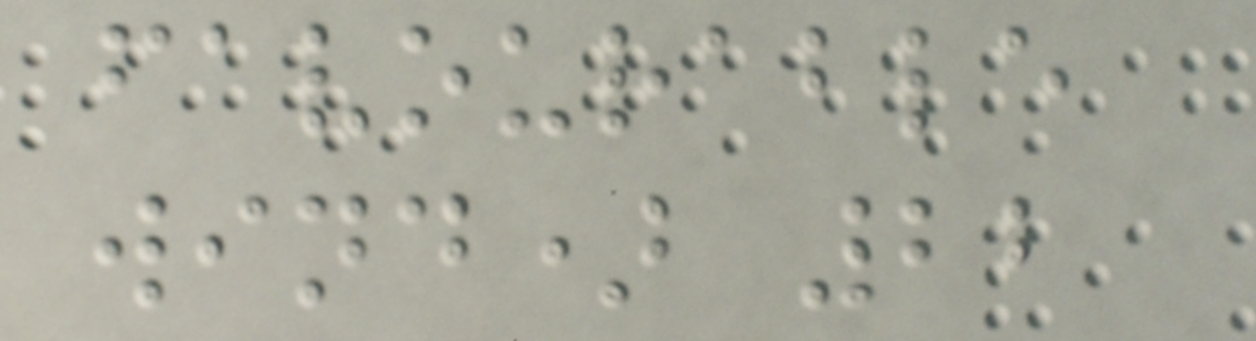favourable
wind) 22
